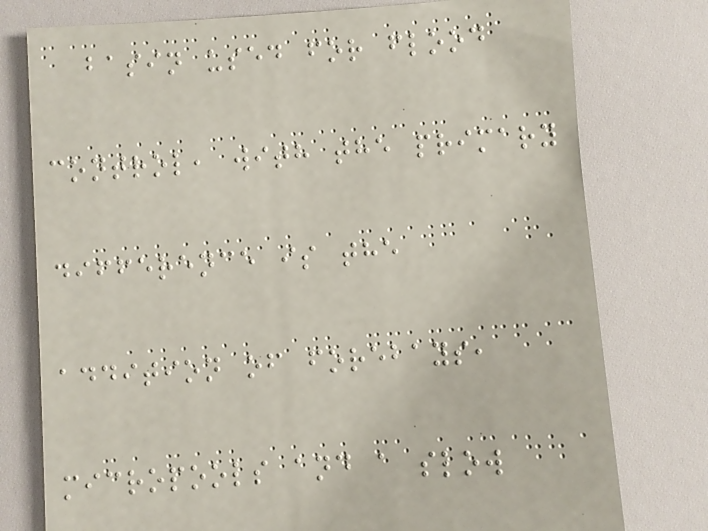basin used for flood
control, with the primary
difference is the
addition of forebays,
micropools and a slow
